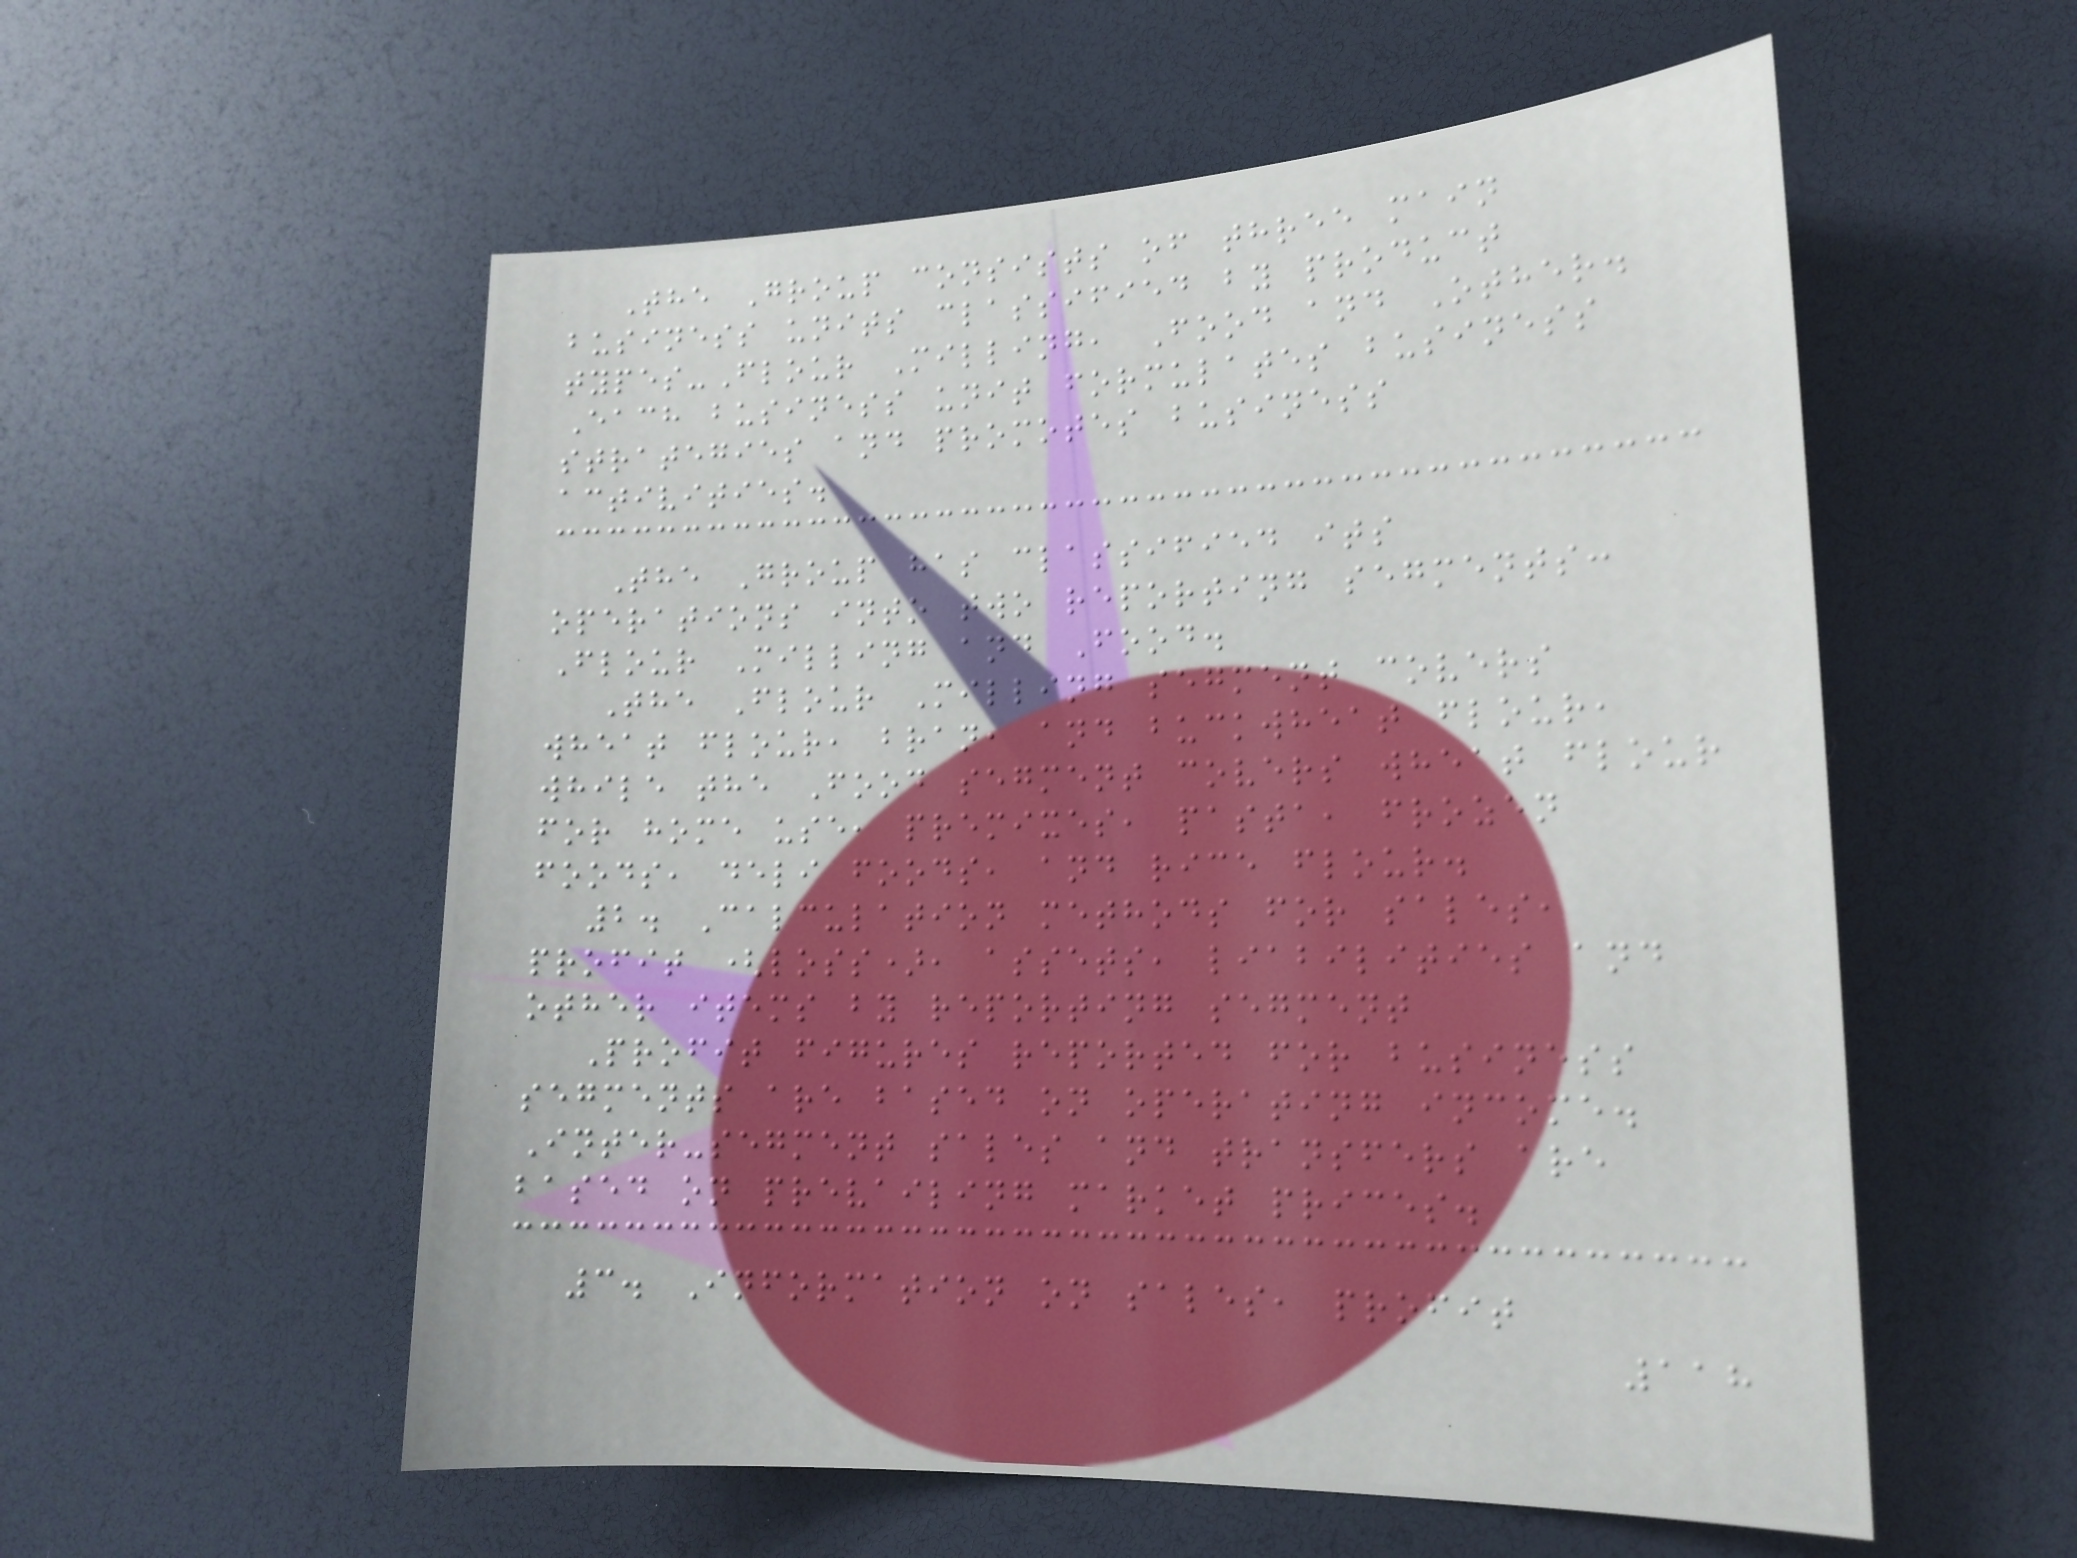The Group consists of three main
business units classified by product
types-Flour Milling, Food and Other.
Each business unit formulates business
strategies and promotes business
activities.
The Group has classified its
operations into two reporting segments:
Flour Milling and Food.
The Flour Milling segment covers
wheat flour, bran, and buckwheat flour,
while the Food segment covers wheat flour
for home use, premixes, pasta, frozen
foods, deli foods, and rice flour.
2. Calculation methods for sales,
profit (loss), assets, liabilities and
other items by reporting segment
Profit figures reported for business
segments are based on operating income.
Inter-segment sales and transfers are
based on prevailing market prices.
3. Information on sales, profit
118
